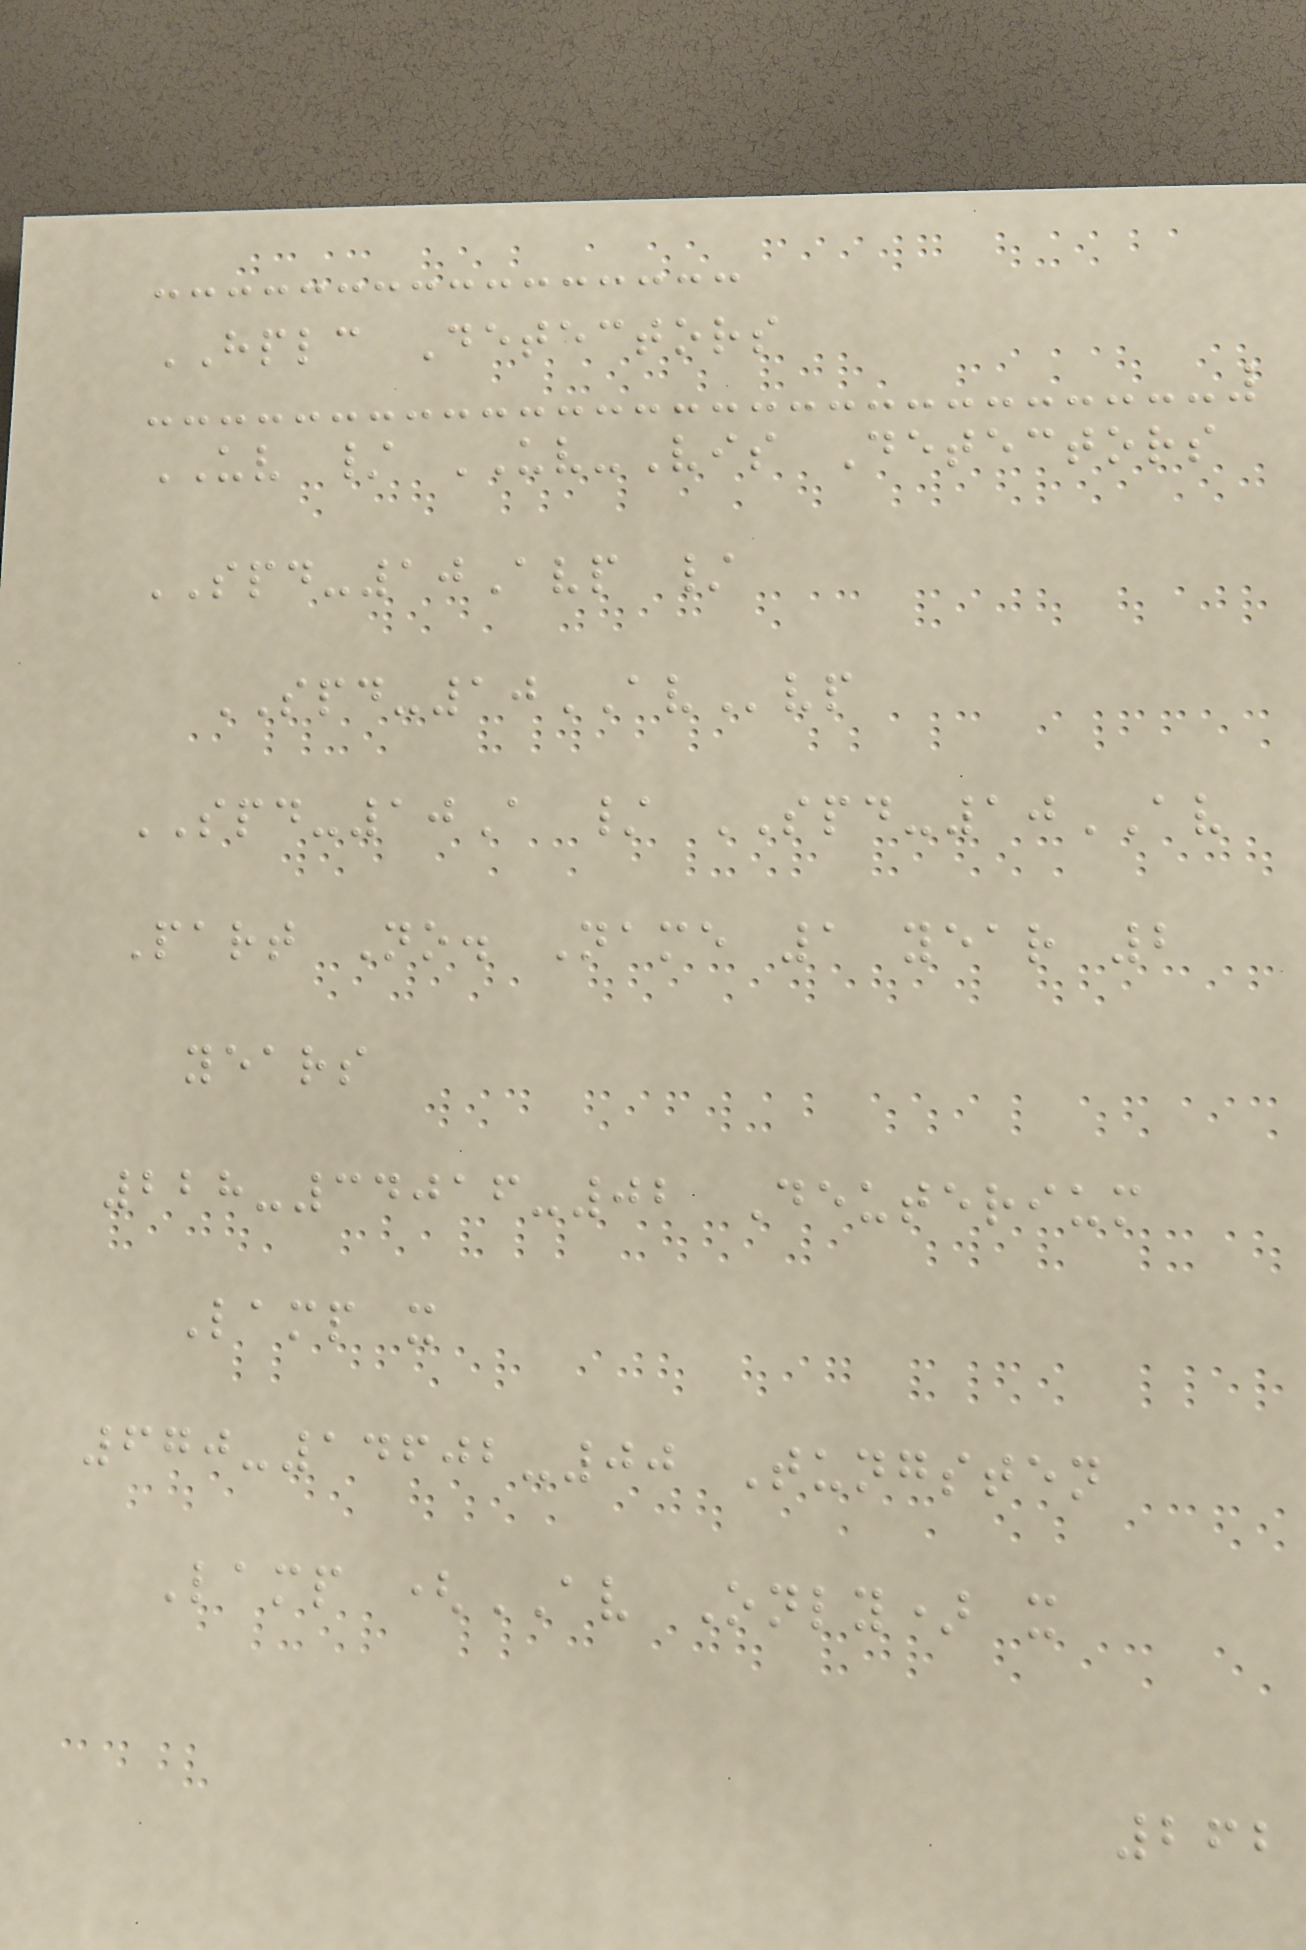HPLC Detectors
UV / UV-Vis Detectors
SPD-10Avp /
SPD-10AVvp
SPD-10A / SPD-10AV
Part No. Name 1 year 2
years
228-34016-02 Deuterium
Lamp x
670-14602-00 Tungsten
Lamp (AV Only) x
262
